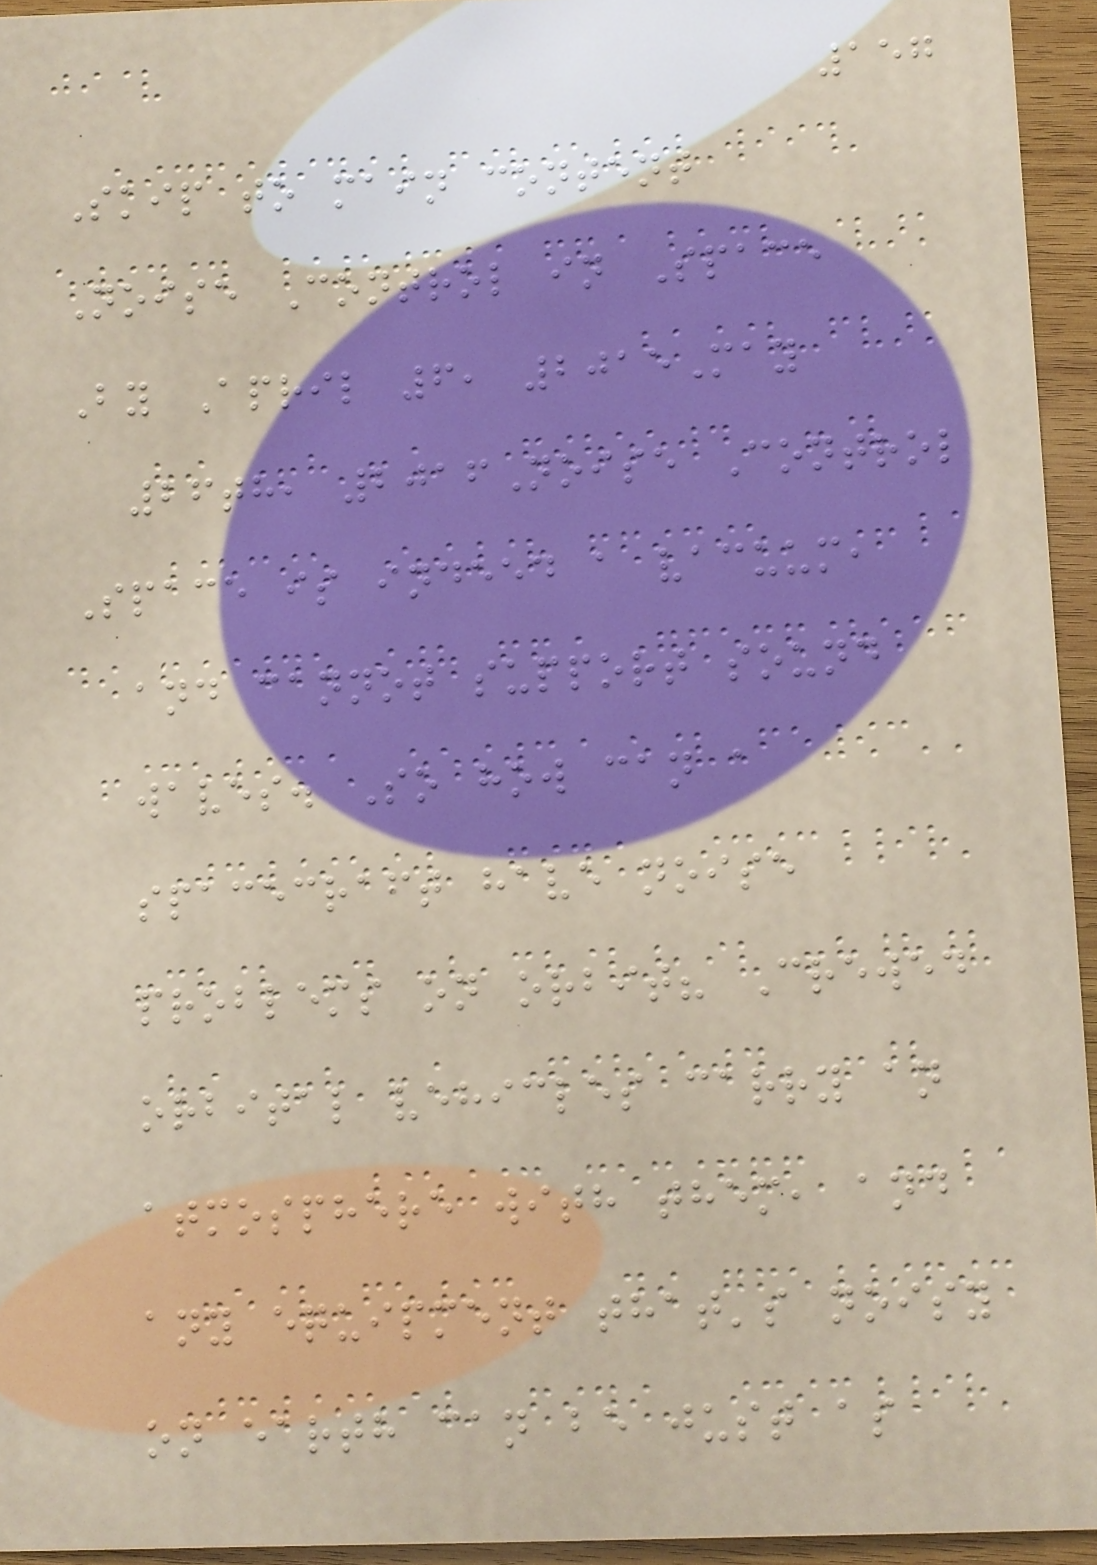157
Skip to main content
Noise Control in Space
By April 6, 2015May
26th, 2016Noise Control
Space is indeed a vacuum,
and cannot support sound
waves. So how can a
spacecraft have noise
problems on orbit? Crewed
orbital vehicles carry an
atmosphere with them, and
any equipment that's noisy
on earth can be just as
